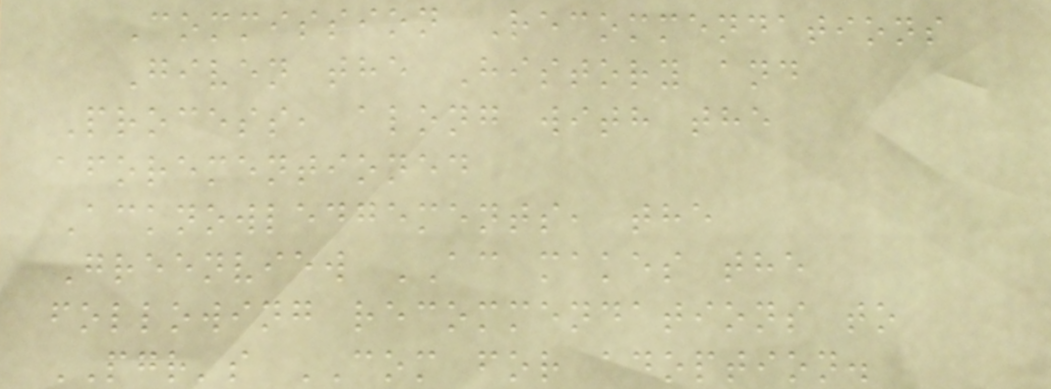Commission Recommendations
Given the History and
Process, along with the
aforementioned
Acknowledgements, the
Greenview AC makes the
following recommendations to
PGR's COM for adoption.
